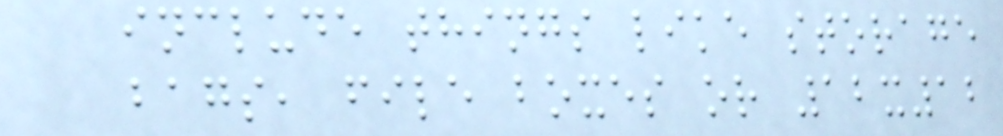include things like storage
bags, file boxes or 12x12
